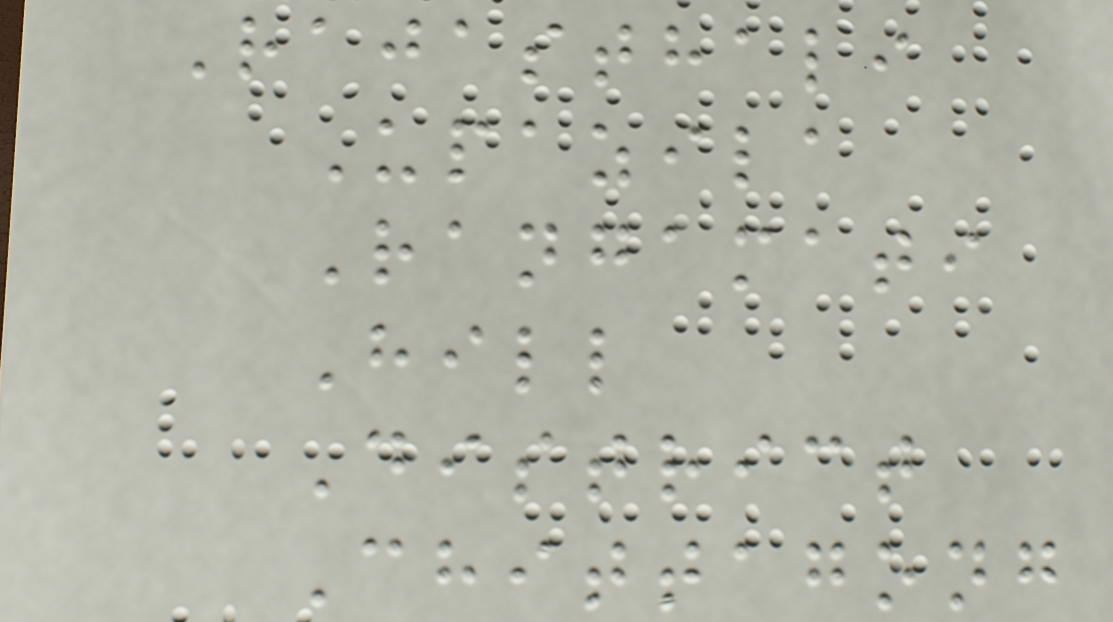Rajasthali
Upazila
Rangamati
Hill
District
Chittagong
